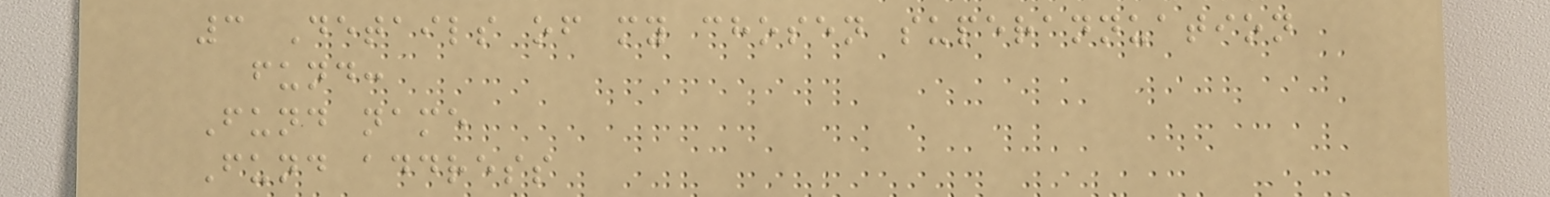3 Details of my chosen superannuation
fund:
Fund name
Fund address
